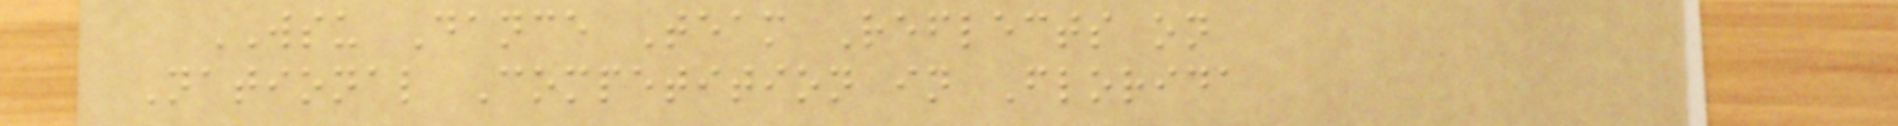WSU Dance Team Reflects on
National Competition in Florida
